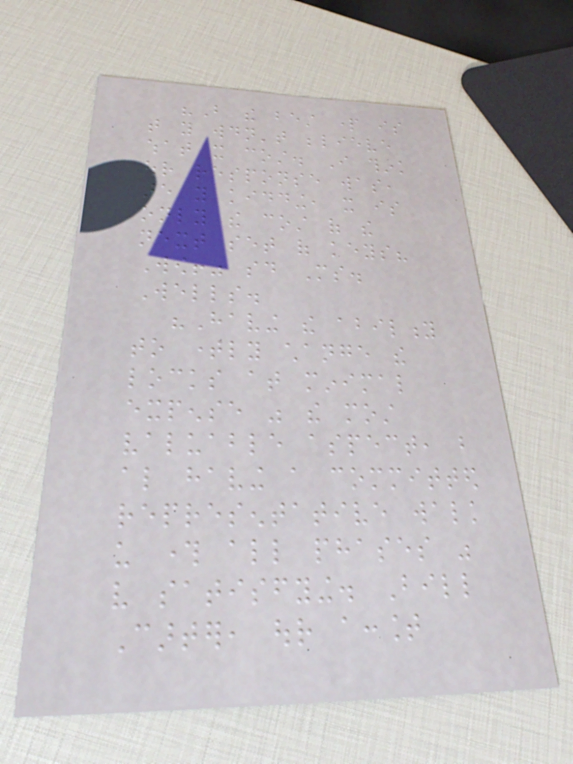"But the best part is
that you wouldn't believe
what it cost. I think
our response was,
are you kidding, it is
only the cost of the
next set of keys?
Wow!" said Ms.
Wells.
"Having the ability
to timely change the
locks at minimal
expense was the most
valuable aspect, but
also having a committed
representative walk
us through all phases was
very satisfying. Bill
Carter, our account
